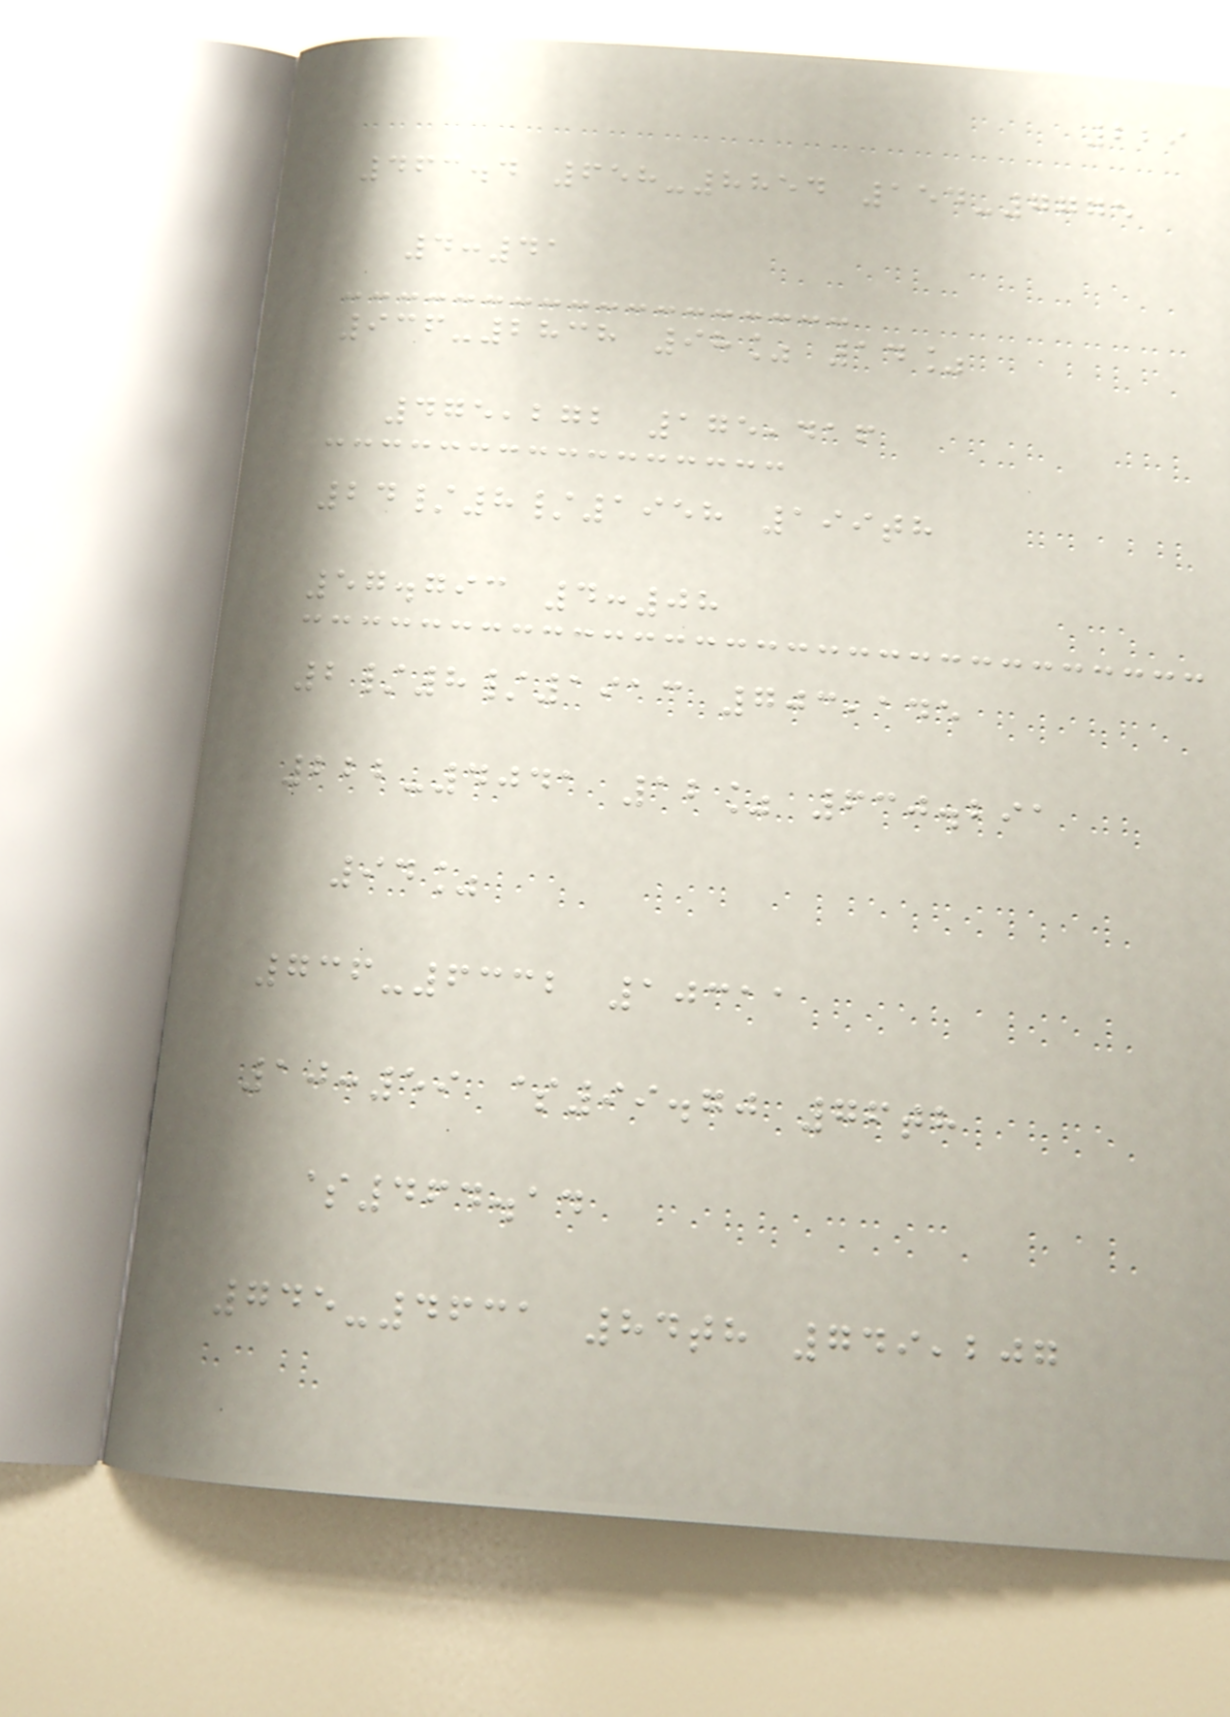229
463.4 658-8854 154-7775
4:41
936-2838 98% 14%
475,272 175,416
24/8/1958 199th
57.793 4:08
2/8/1913 703,145
222-4041 12% 630.291
94%
736-6332 10311
10:59 $99.70 76th
$464.14
745-4631 84th 749,207
